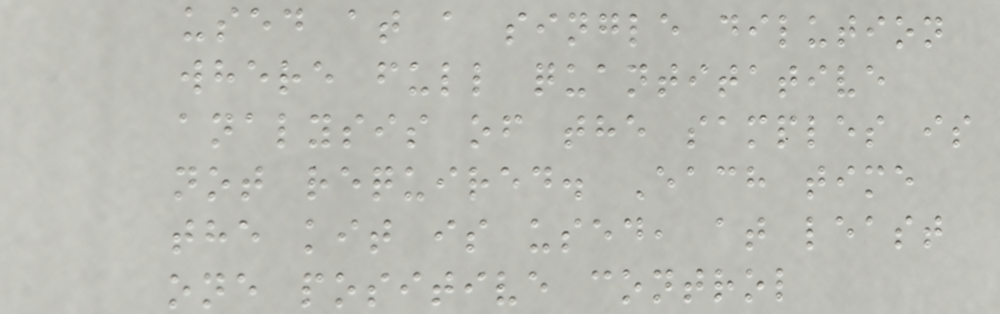used at a single dilution
where full quantitative
analysis of the samples is
not required. Each time
the kit is used, at least
one positive control
